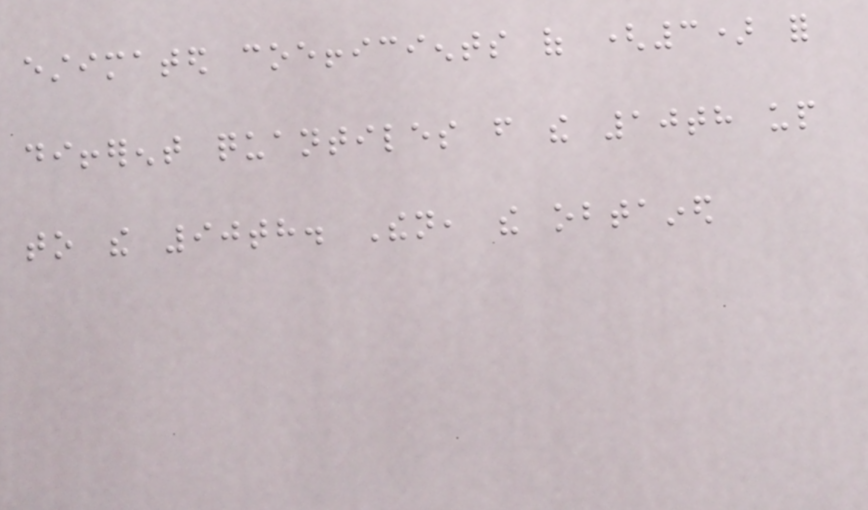estimated coefficients of (3) for
different quantiles from the 10th up
to the 90th. Then, the obtained
